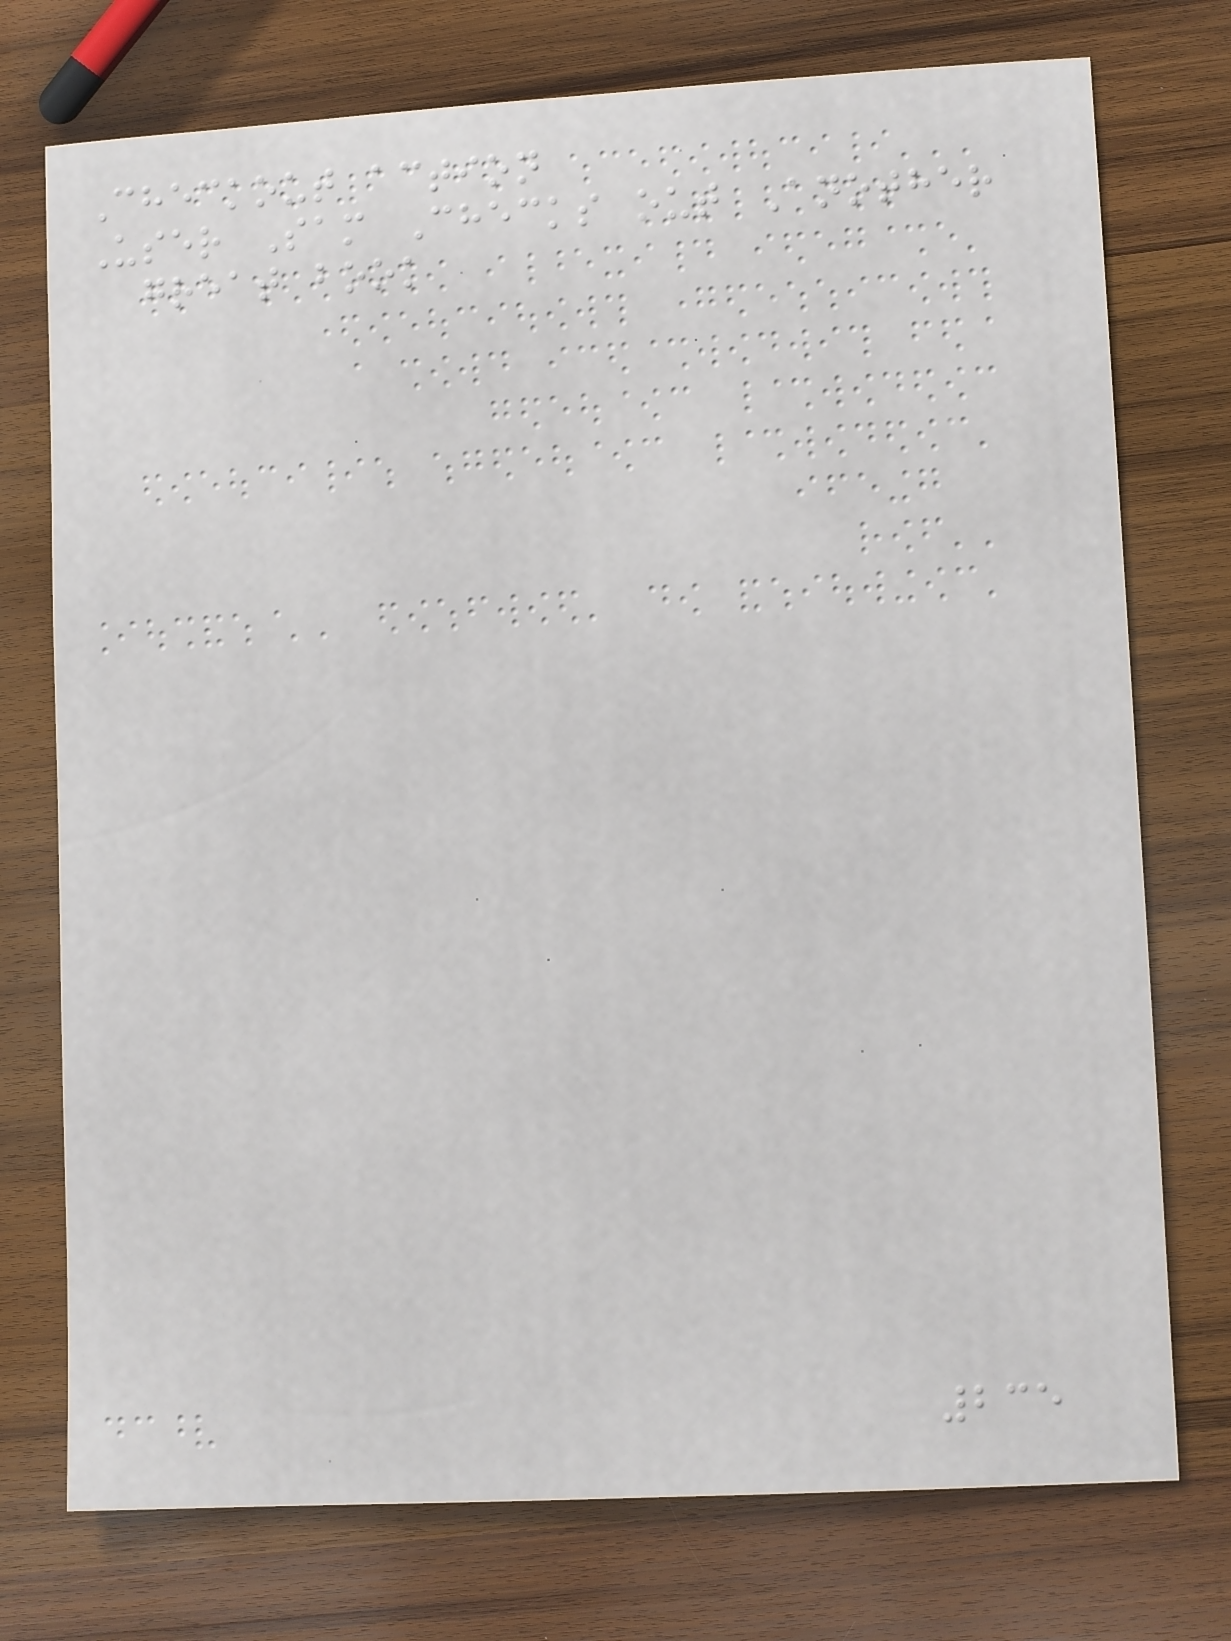Checkout action
User Sam Checks out Another
great book
235
